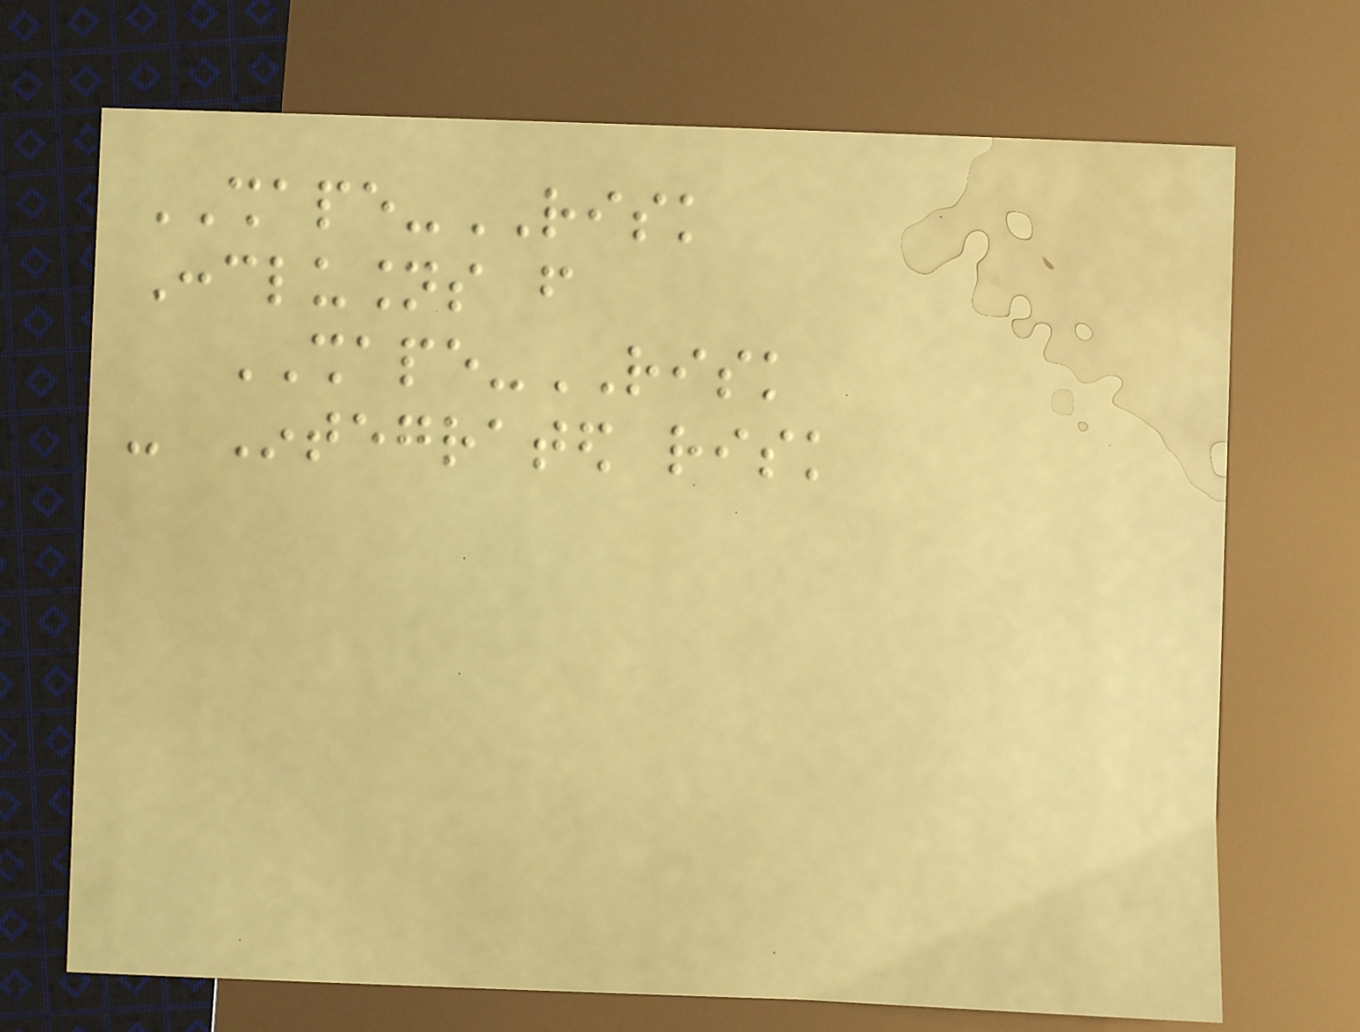SHAPE-RISK
Conclusions from
SHAPE-RISK
- Integrated risk
